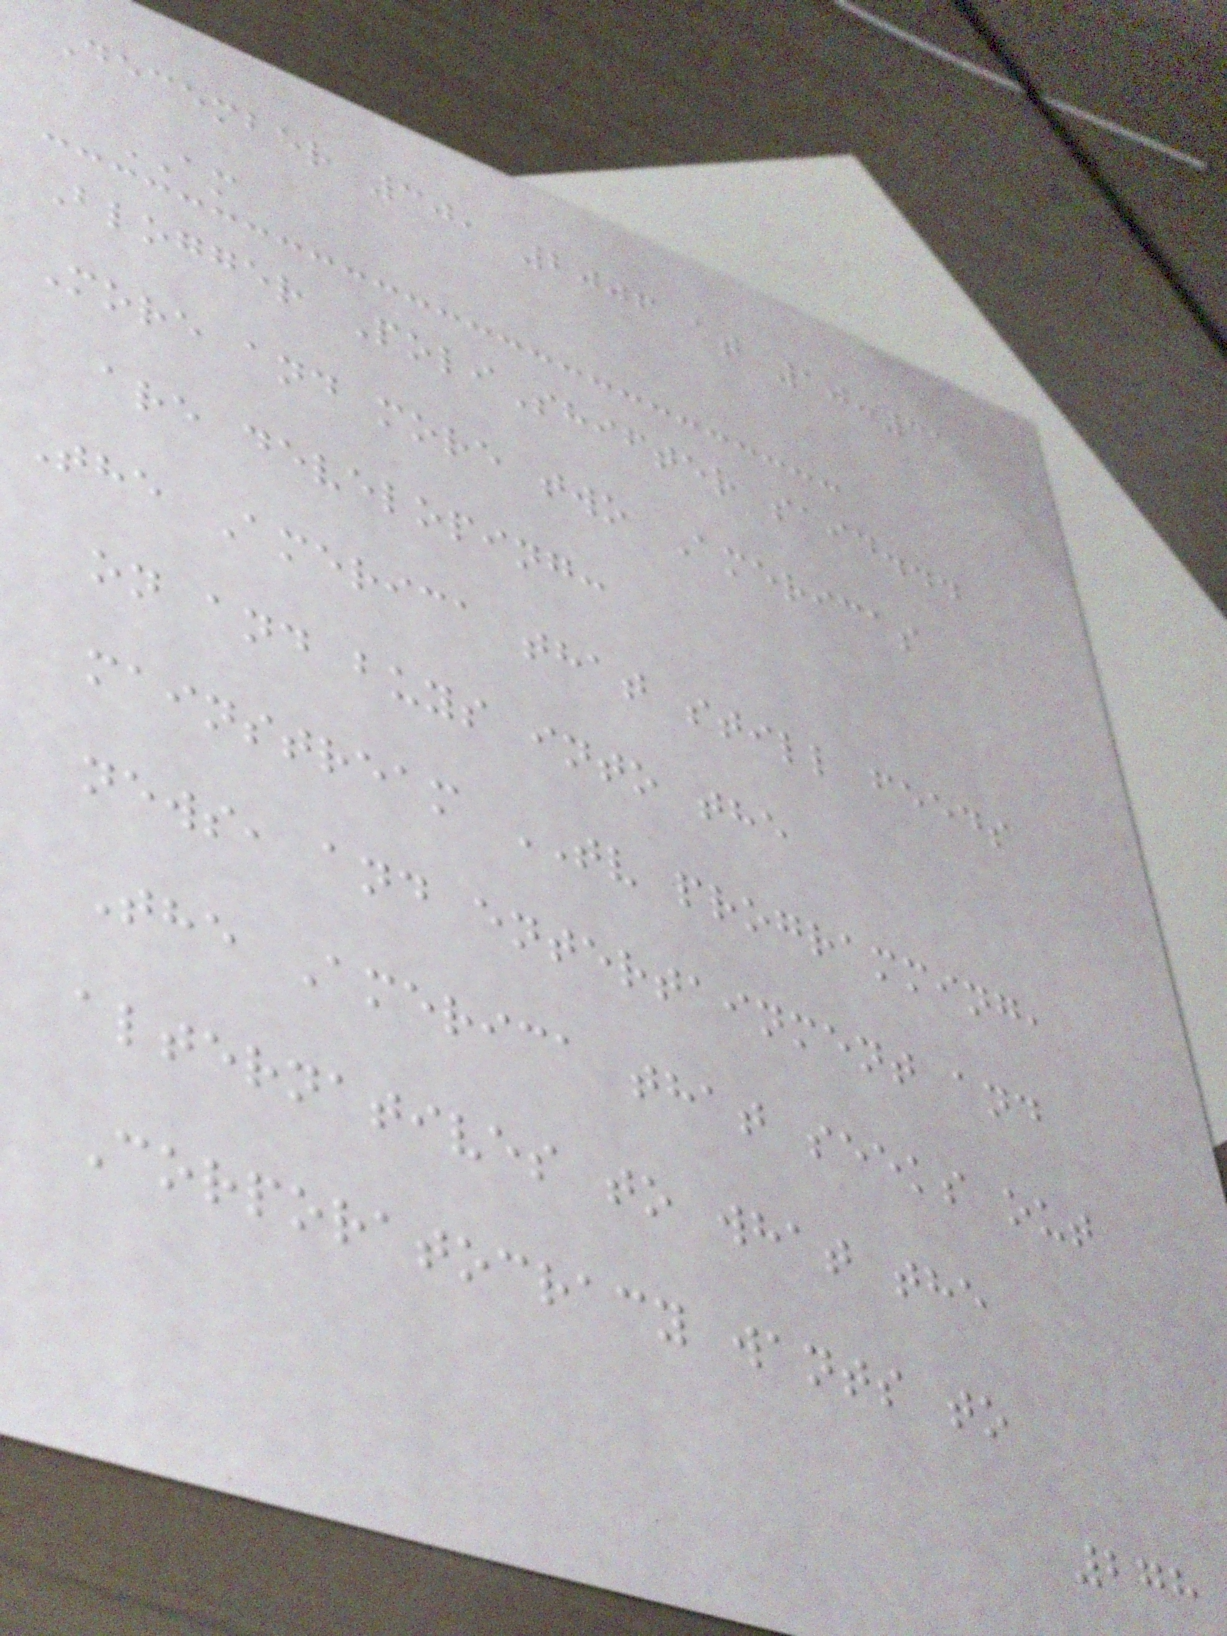December 30, 2006 at 10:31
AM
Blogger PoliShifter said...
More and more two Americas
are developing:
The America that still feeds
on and buys into the
mainstream TV programming,
news, and entertainment and
The America that seeks out
alternatives to what the
Corporatocracy wants to
278
